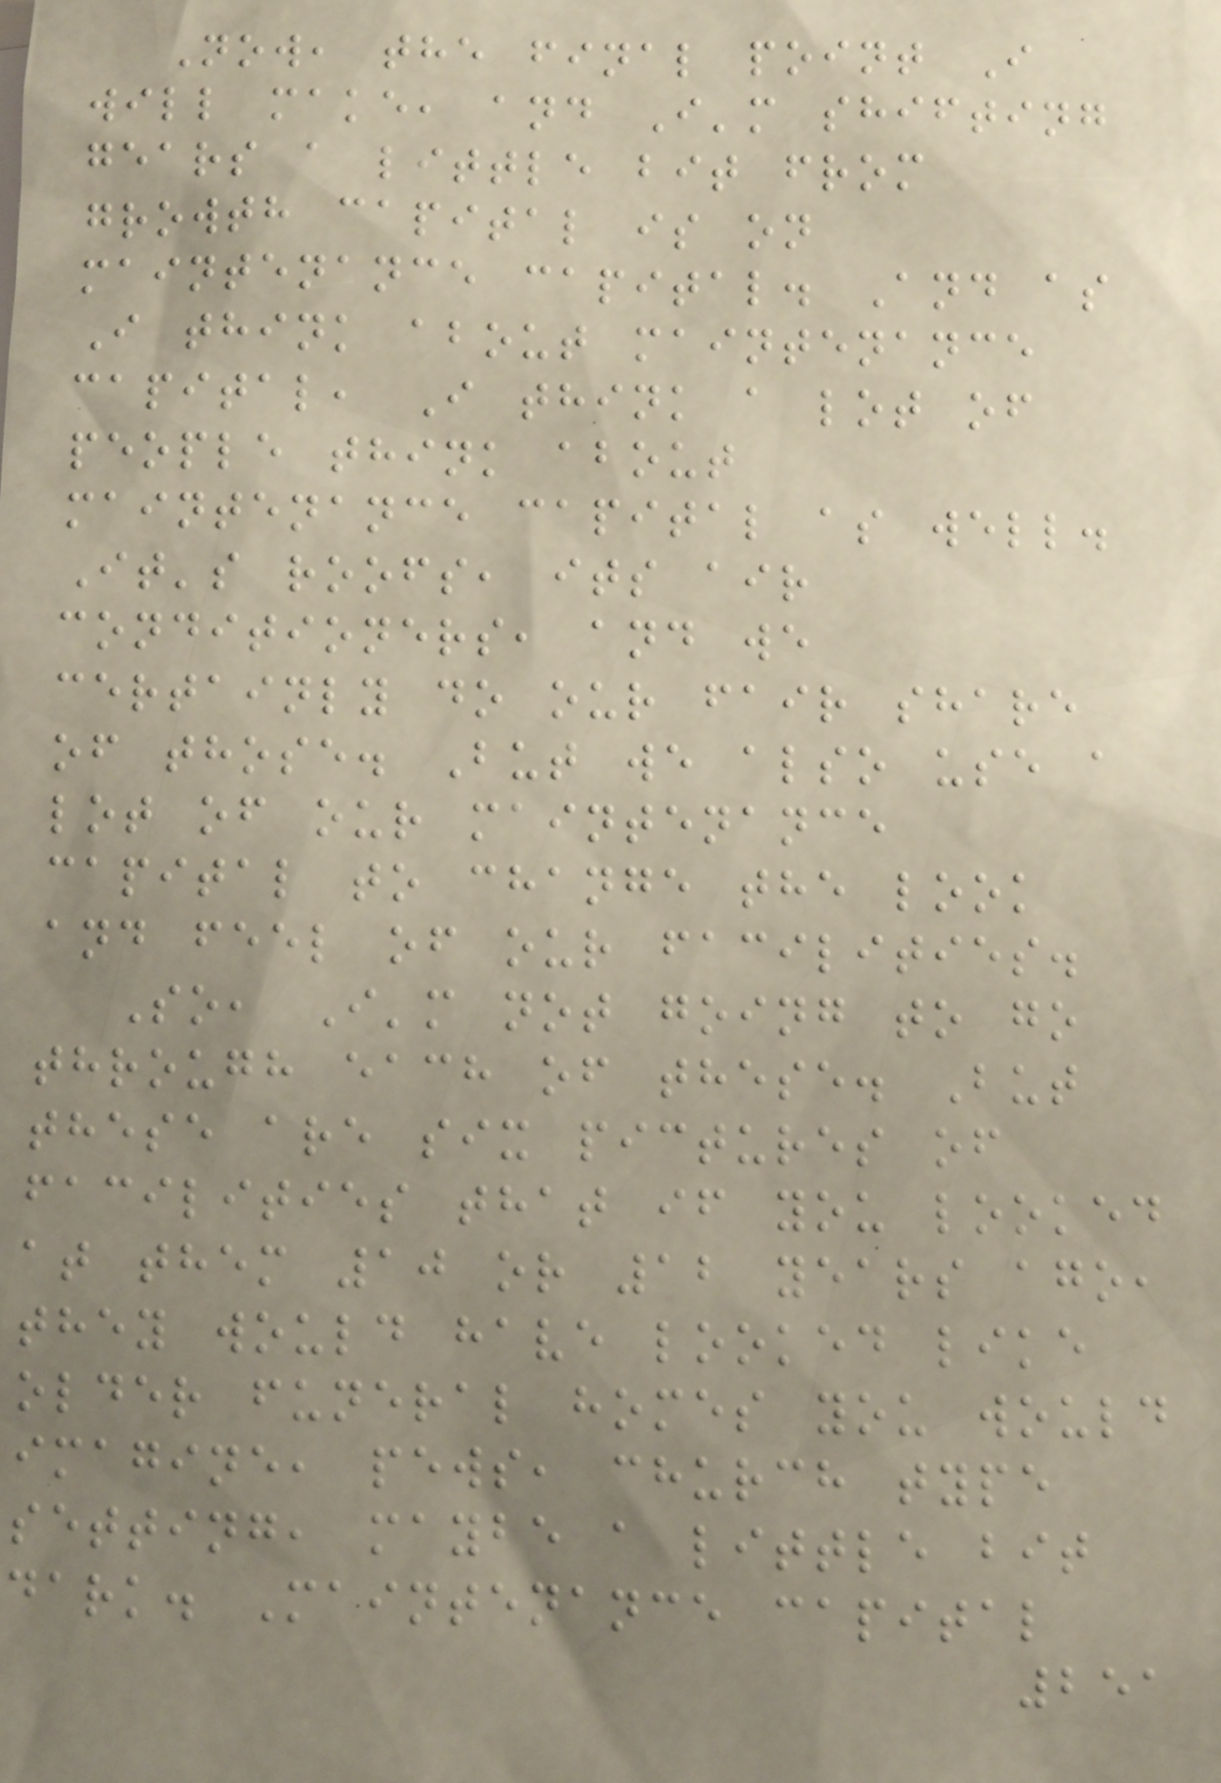Now, the final point I
will make, and I'm shifting
gears a little bit from
growth capital is on
maintenance capital. And as
I think about maintenance
capital, I think a lot of
people think about
maintenance capital as well.
It's roofs, its air
conditioners, and we
certainly do our fair share
of those. But we also use a
lot of our maintenance
capital to change the look
and feel of our facilities.
So, I'm not going to go
through each of these. But
these are six pictures of
facilities that if you looked
at them 10 or 12 years ago,
they would have looked like
older funeral homes you would
imagine, pews, church type
setting, maybe a little bit
dark. Maintenance capital
251
